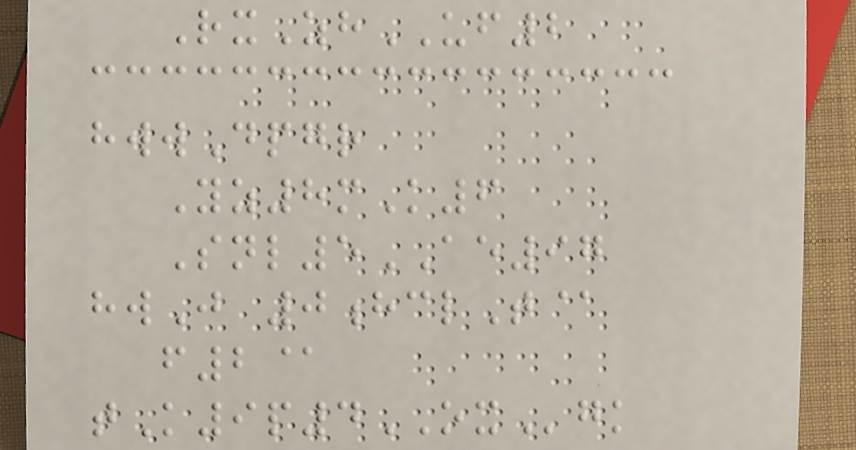RxZhUF2
hwwDpgr
Yz8mK6
Snl5AE97
hwJ 0hclT@
f2@
tK9p4OXgk
